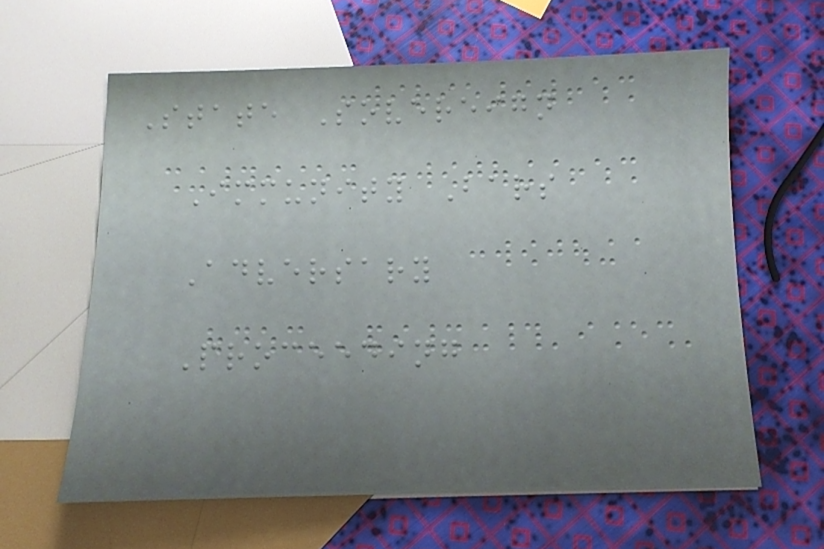State Sovereign
Immunity Bars
Adversary
Proceeding
